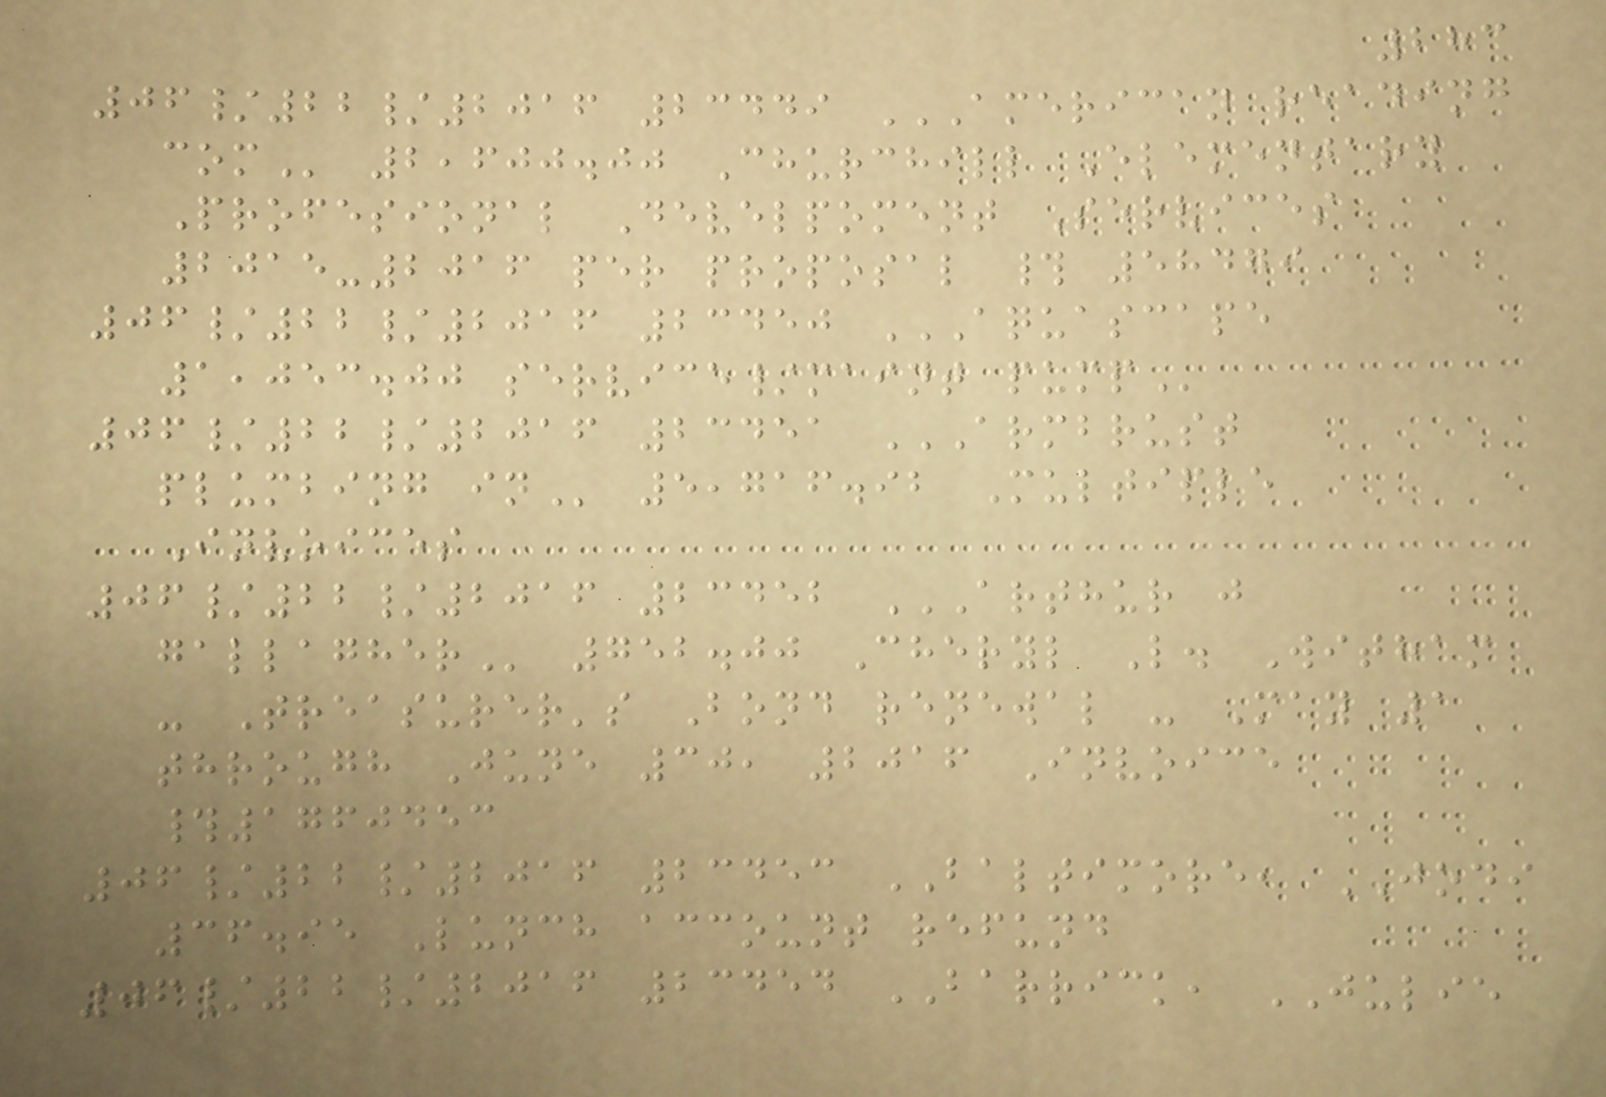283
06/22/2016 23449 AMERICAN READING
COM 2,600.00 Churchill Elementary
Profesional Develpoment Services
2015-2016 per proposal # 58479
06/22/2016 23450 AQUASCAPE
1,053.00 SERVICE/MAINT PUMP
06/22/2016 23451 ARMBRUST
PLUMBING IN 5,716.92 Multiple
Invoices
06/22/2016 23452 ARTHUR J
GALLAGHER 752.00 Cheryl L. Witham
- Treasurer's Bond renewal - May 1
through June 30, 2016 Invoice
#1760453
06/22/2016 23453 BALTIMORE, JODI
36.95 Lunch account refund
06/22/2016 23454 BARRICK, JULIE
